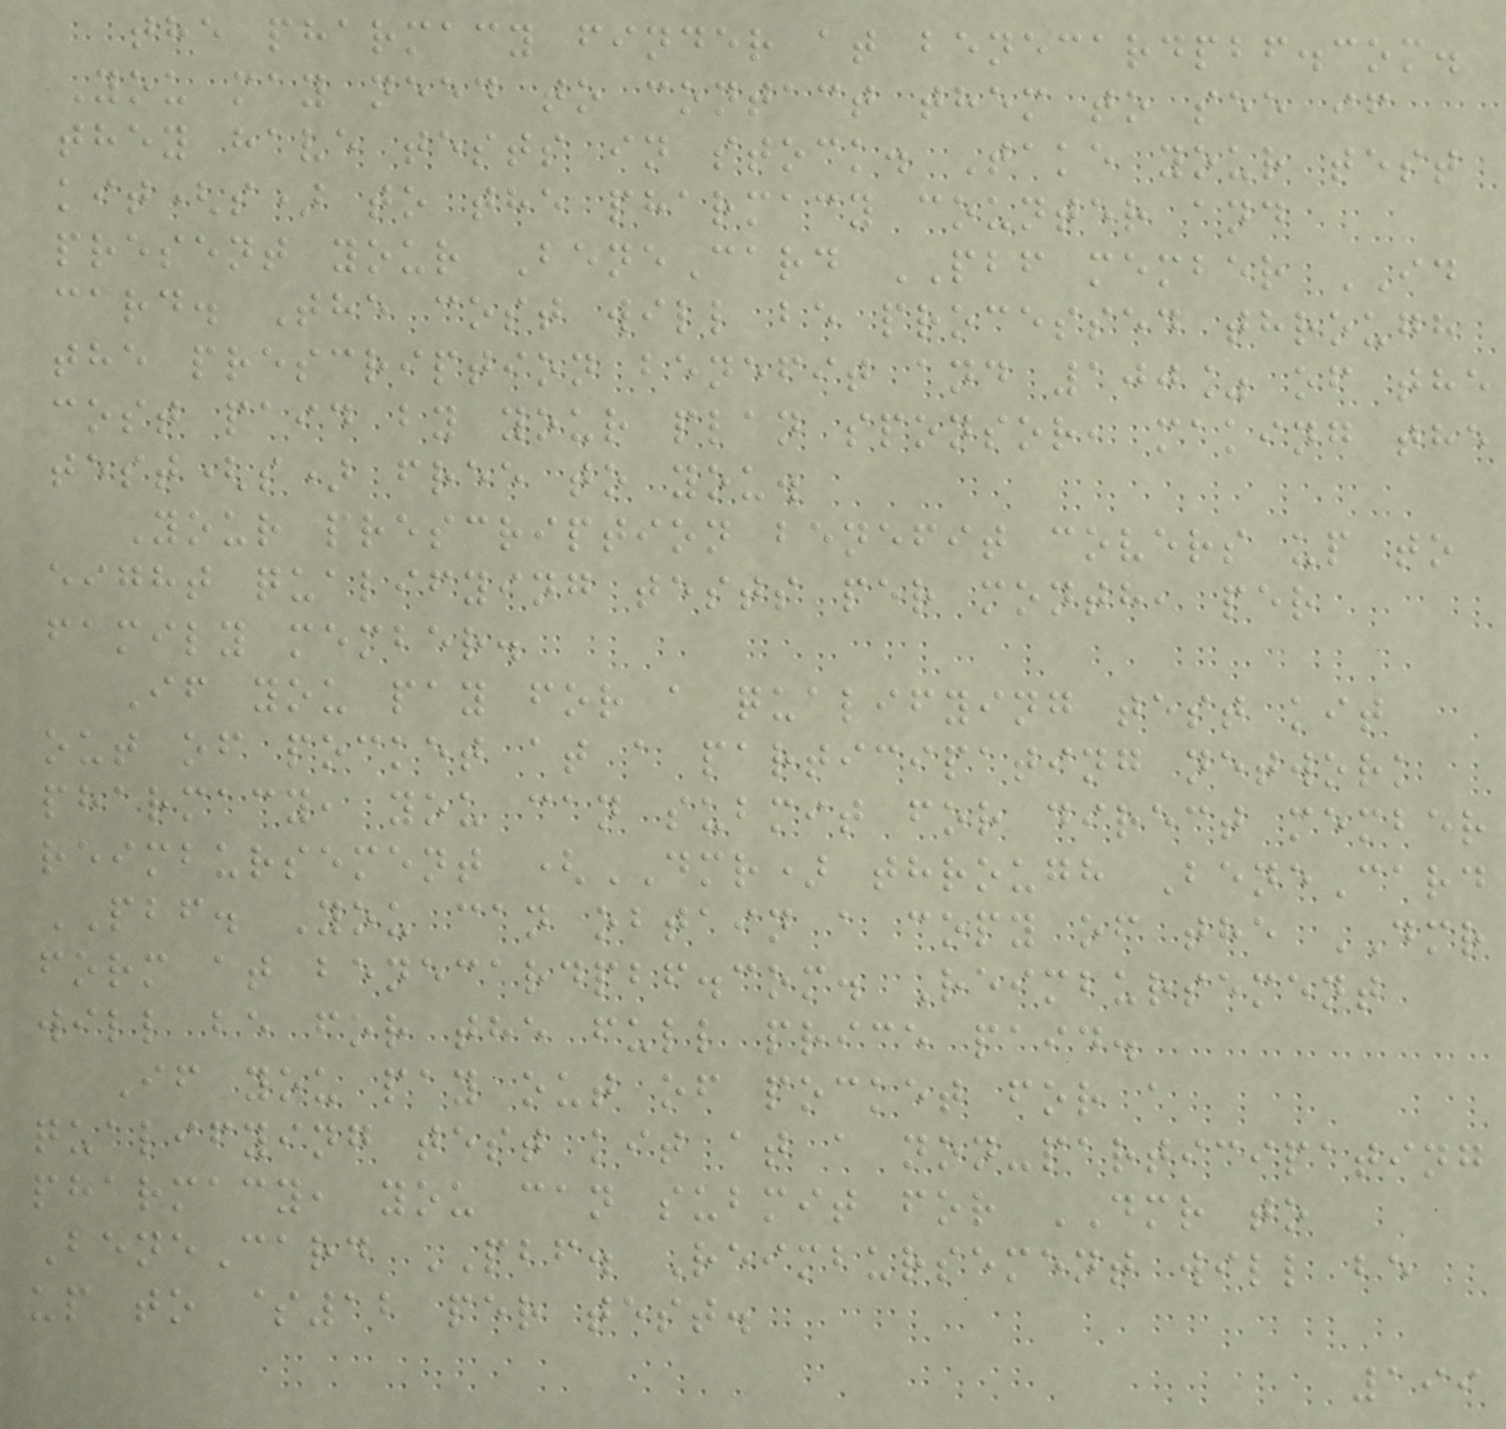the pharmacy finder at benecardpbf.com.
You may need to contact them to see if
they have tests in stock. Take your test
kit(s) to the pharmacy counter and
present your BeneCard PBF member ID
card. The cost will be processed through
the prescription benefit and 100% of the
cost paid by your plan sponsor, making the
test(s) free to you.
Your prescription benefit covers up to
eight qualifying tests per month, per
family member.
If you pay for a qualifying test kit
out of pocket at a participating network
pharmacy, you can submit for direct member
reimbursement (DMR) through BeneCard
PBF. You can obtain a copy of the DMR
form at benecardpbf.com. Reimbursement
will be for the full price paid.
If you pay out of pocket for a
qualifying test kit at a non-participating
pharmacy, you can submit for DMR to
BeneCard PBF. Reimbursement will be
up to $12 per test.
199
